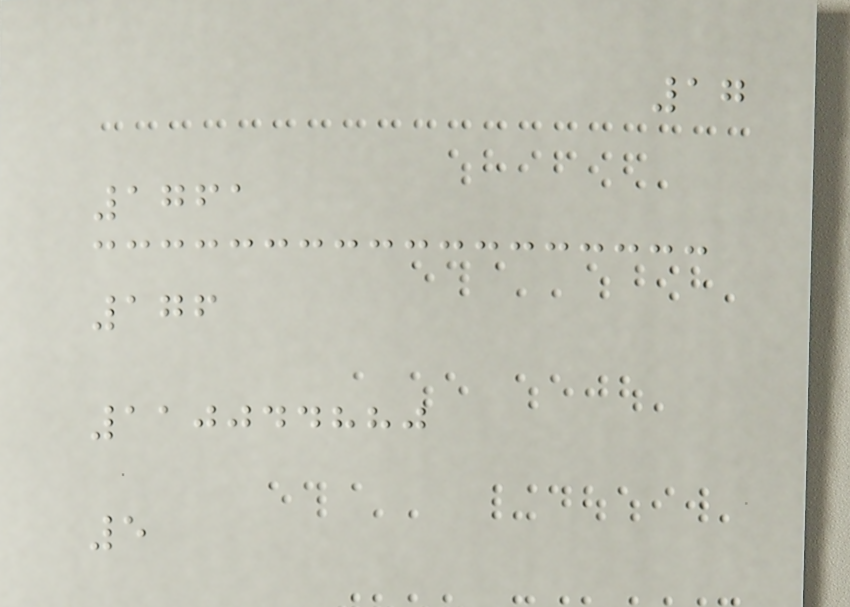17
1761
176
110044880
5
